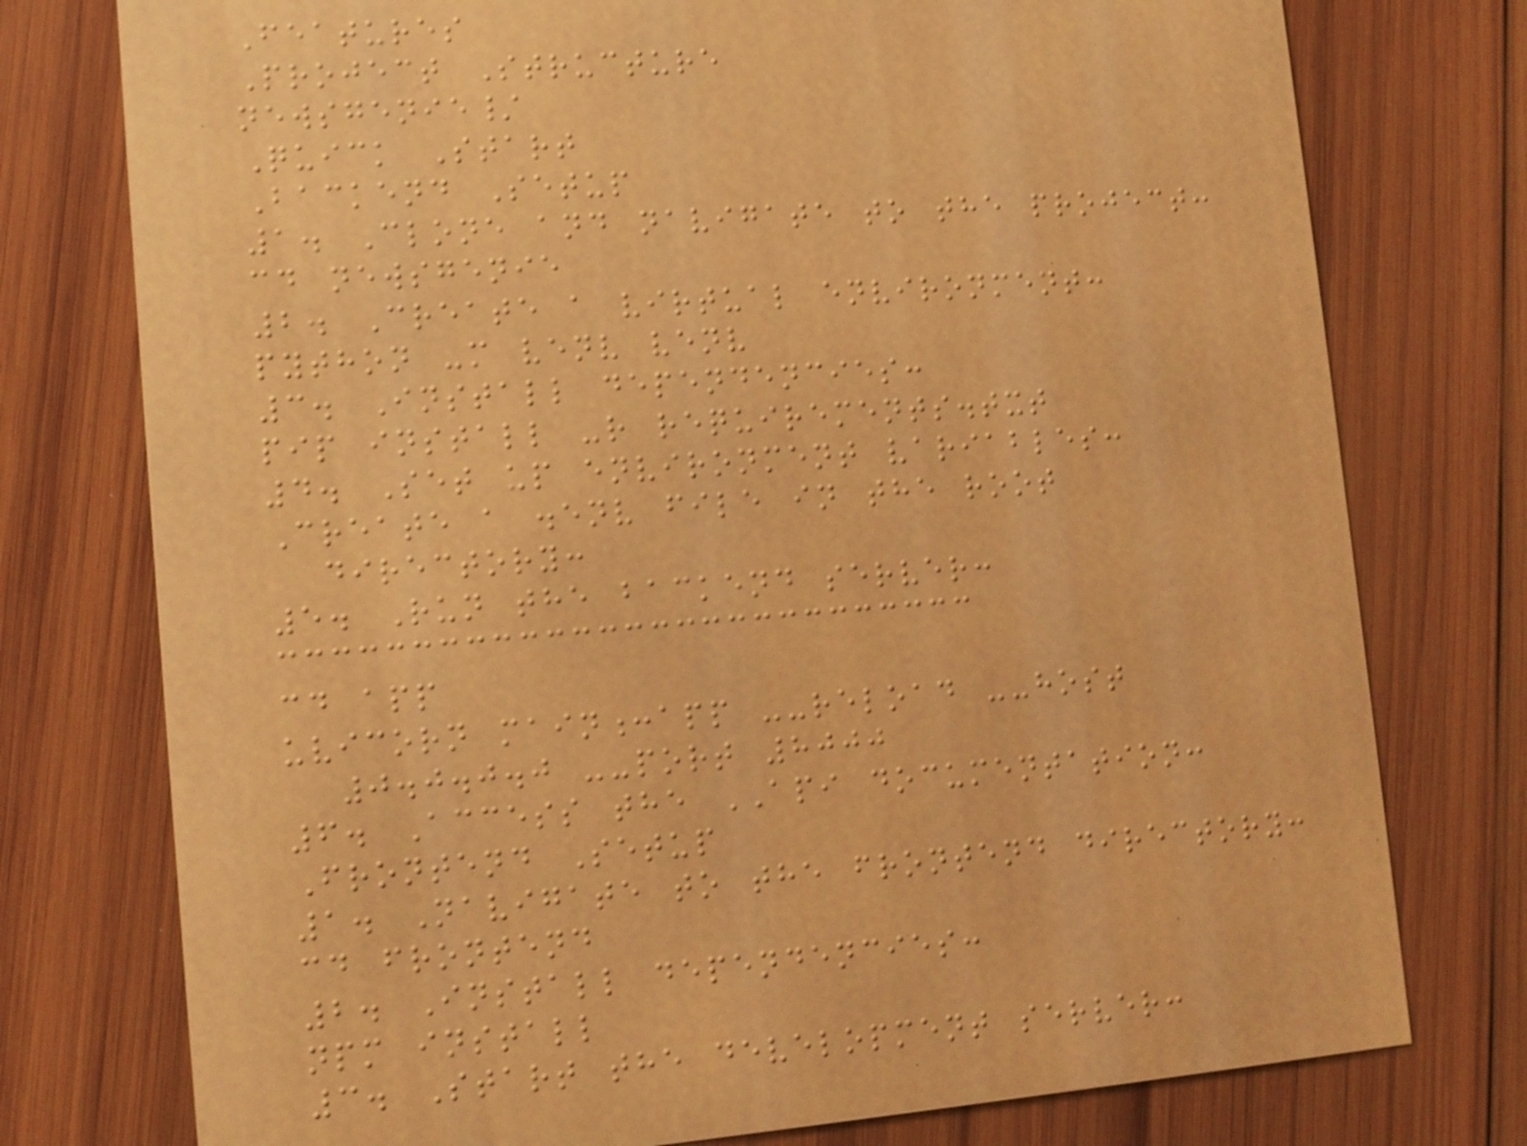Features
Project Structure
newsgenie/
Quick Start
Backend Setup
1. Clone and navigate to the project:
cd newsgenie
2. Create a virtual environment:
python -m venv venv
3. Install dependencies:
pip install -r requirements.txt
4. Set up environment variables:
Create a .env file in the root
directory:
5. Run the backend server:
cd app
uvicorn main:app --reload --host
0.0.0.0 --port 8000
6. Access the API documentation:
Frontend Setup
1. Navigate to the frontend directory:
cd frontend
2. Install dependencies:
npm install
3. Start the development server:
